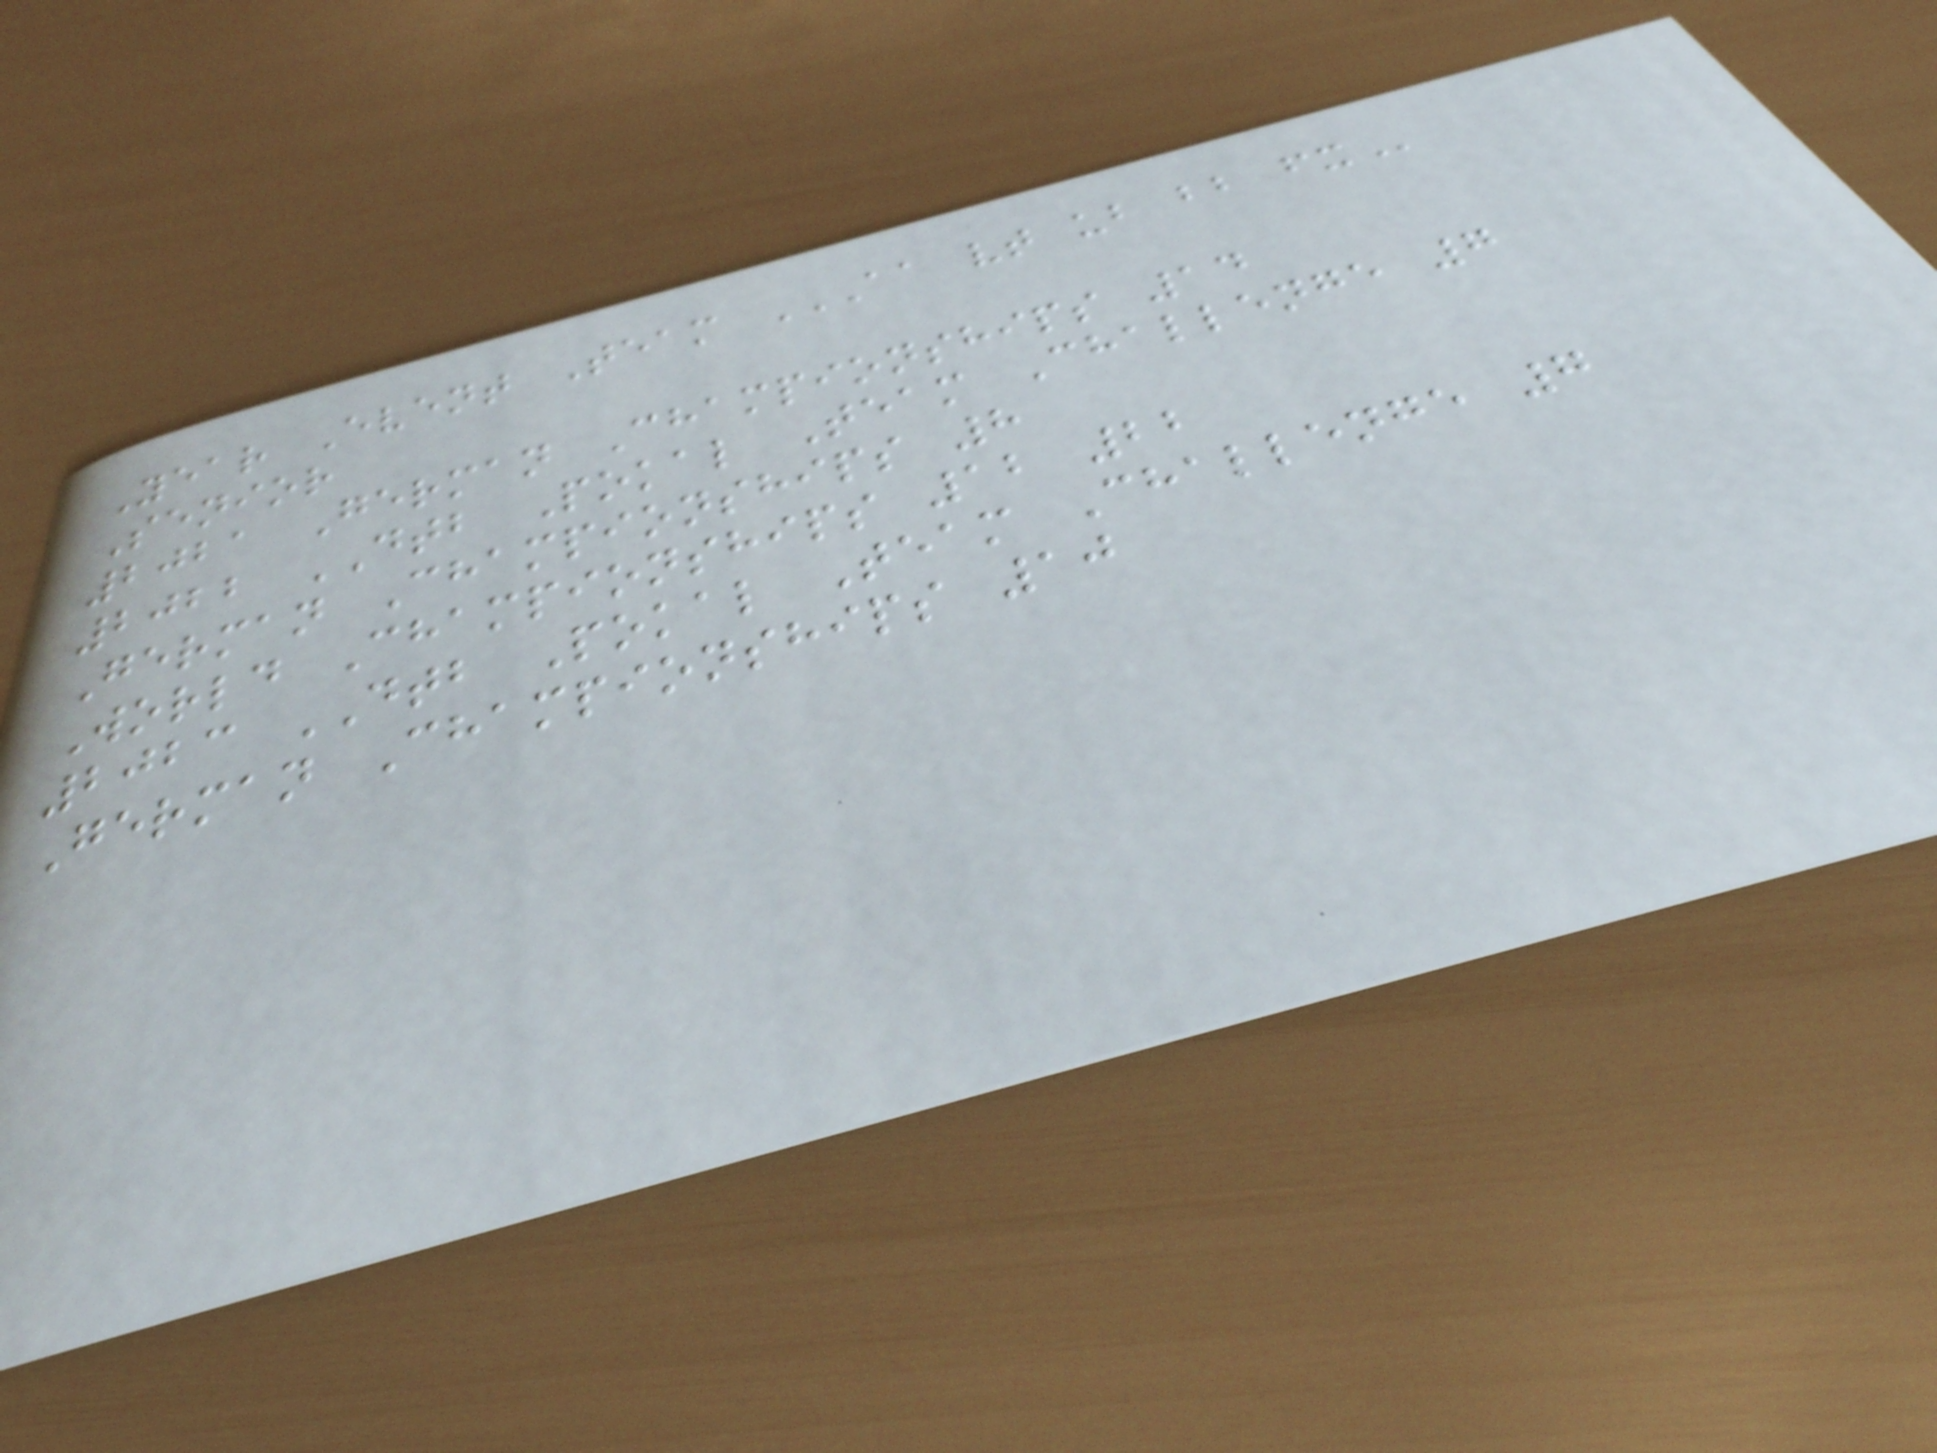Year Event Team AA VT UB BB FX
Senior
2021 German Championships 14
2022 DTB Pokal Team Challenge 7
German Championships 8
World Championships 12 22
2023 DTB Pokal Team Challenge 7
German Championships 10
